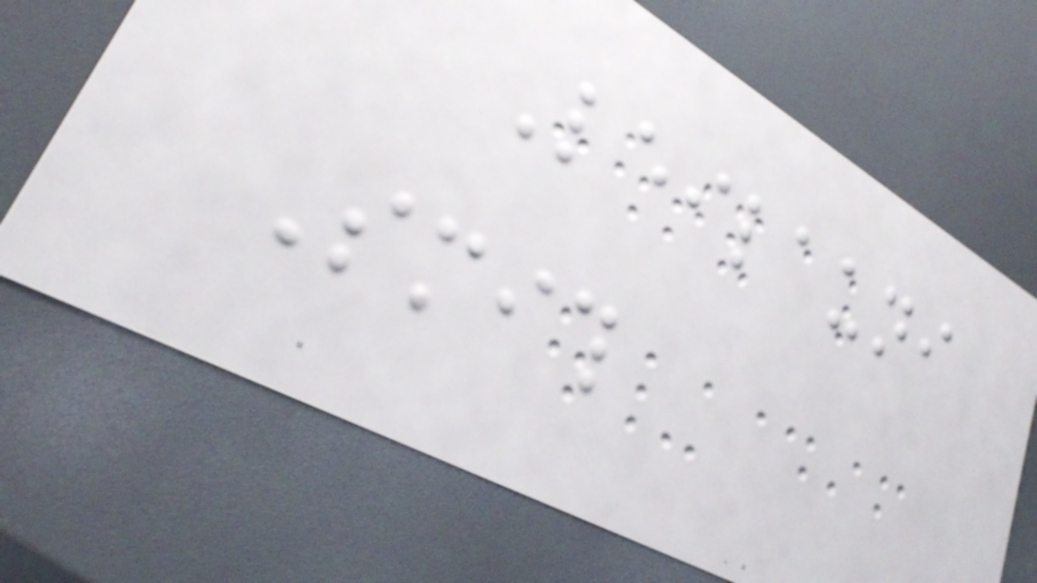Leilauni
Smith
